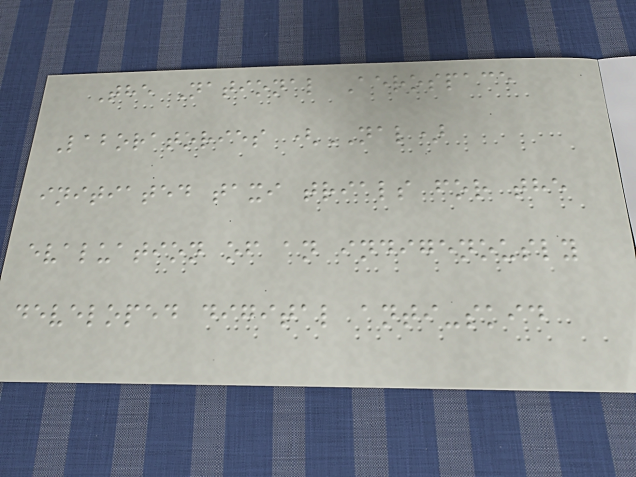The National Aerospace
Laboratories (NAL)
initiated taxi trials for the
evaluation of an indigenously
developed digital anti-skid
